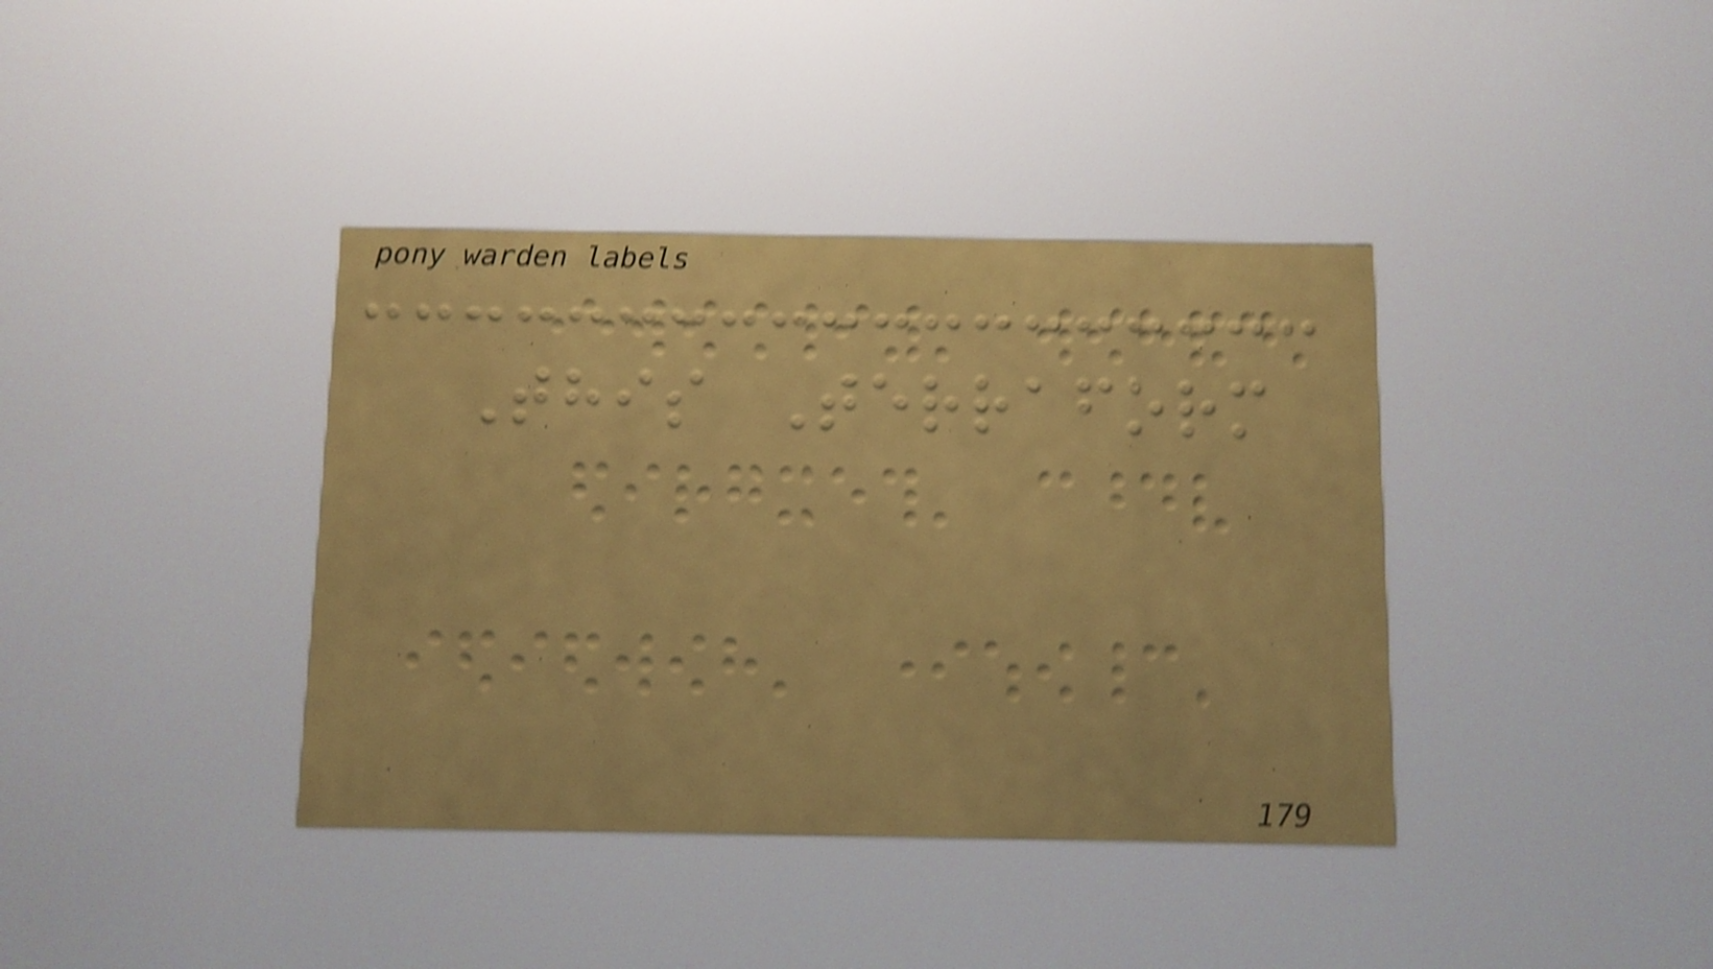This Terraform
